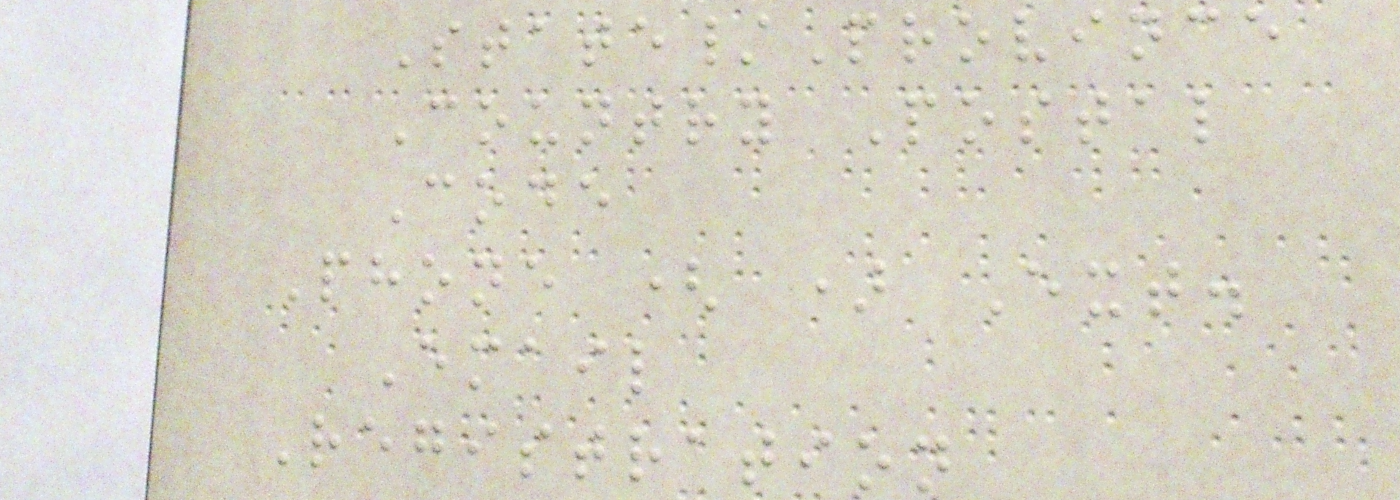State/Province
Country Postal
Code
Phone ( ) Ext.
Email
Registration
